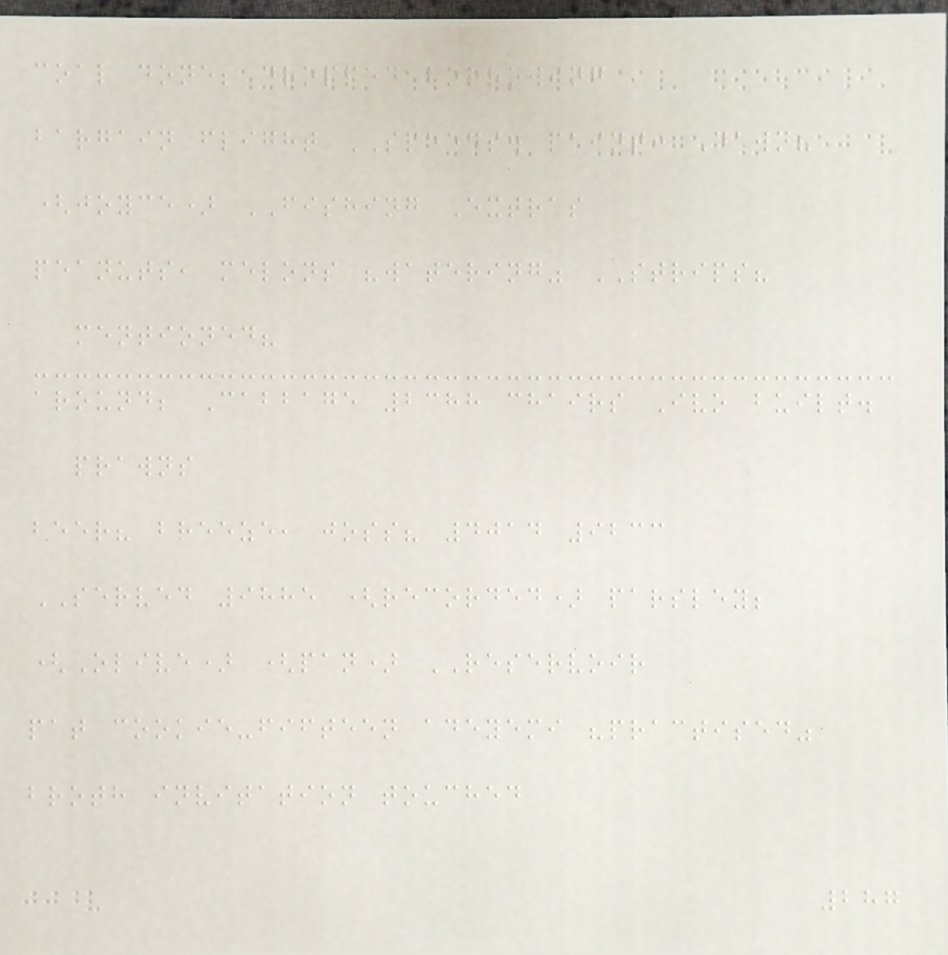coal done; dropped borrowing
bargain flight SPEEDS. paint: Dawn?
(joyce) FISHING Extras
peanuts, melons "watering" STRIPS?
mentioned?
around; Cabbage 2388 chairs Ivo built.
prawns
beer? breeze, joss? 4014 9233
SERVED 9885 (recorded) parsley;
(Olive) (pan) RESERVOIR
pat cookie-fifteen adeyemi "practised"
broth invitation touched
287
